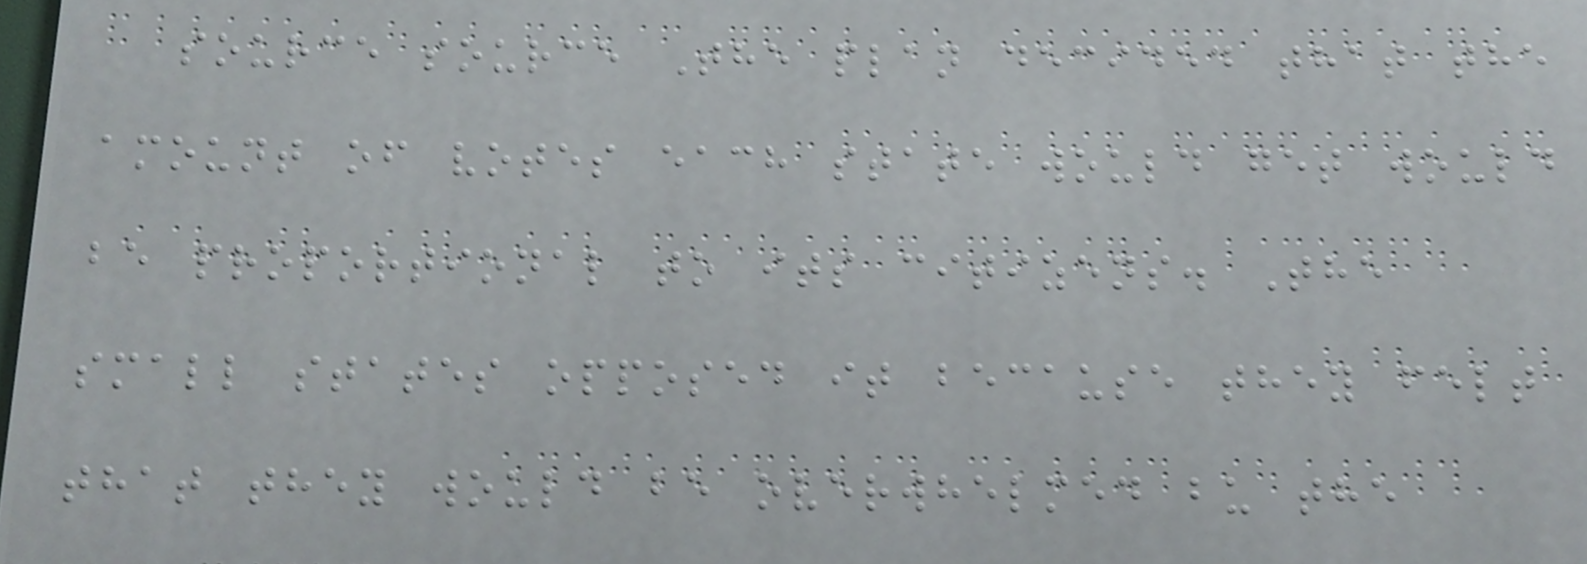source source The plan decided that the
amount of votes each state would get would
be proportional to its citizens. The
small states opposed it because they felt
that they would be overwhelmed bu the
